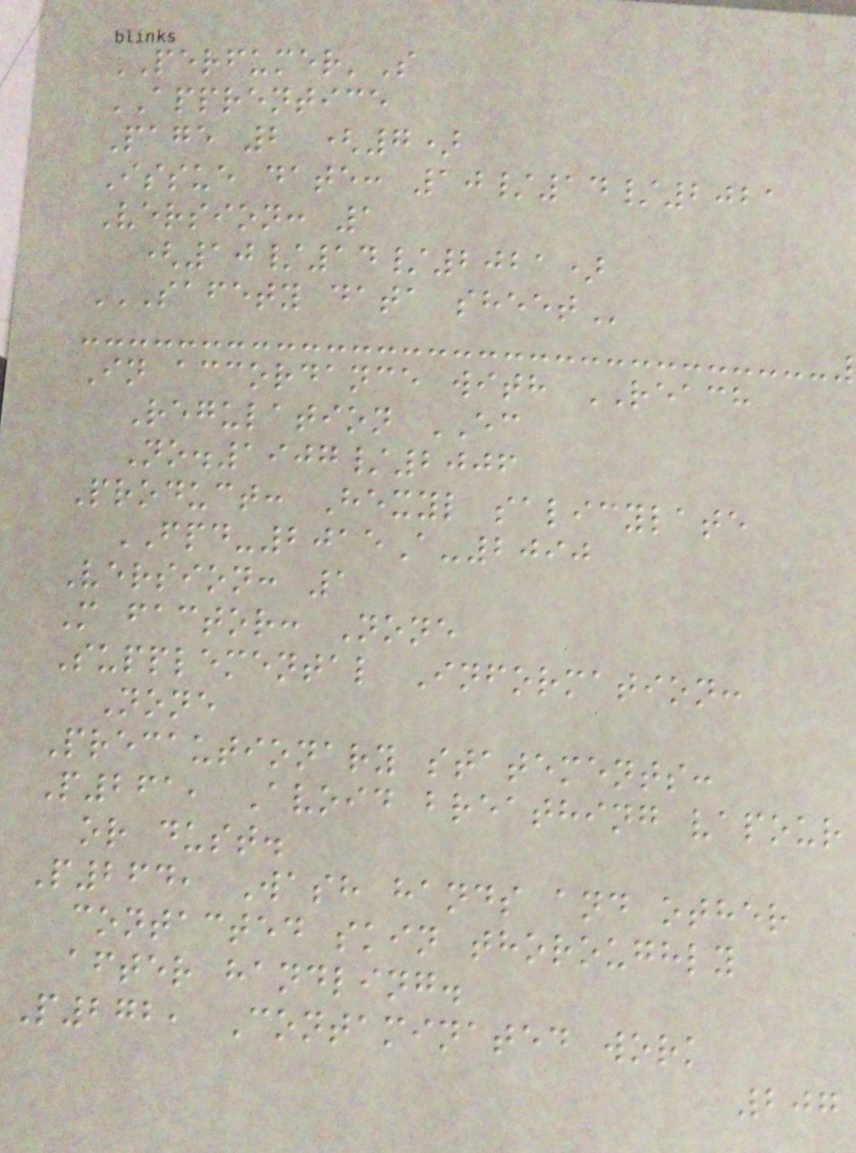PERFUMER'S
APPRENTICE
Page 2 (7)
Issue date: 10/14/2021
Version: 1
(10/14/2021)
SAFETY DATA SHEET
In accordance with REACH
Regulation EC
No.1907/2006
Product: Hexyl salicylate
FPD-2015A-2090
Version: 1
M factor: None
Supplemental Information:
None
Precautionary statements:
P261, Avoid breathing vapour
or dust.
P264, Wash hands and other
contacted skin thoroughly
after handling.
P272, Contaminated work
207
